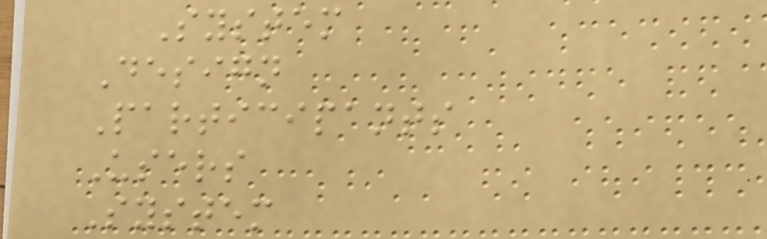System
Design
Participants
Users
System
